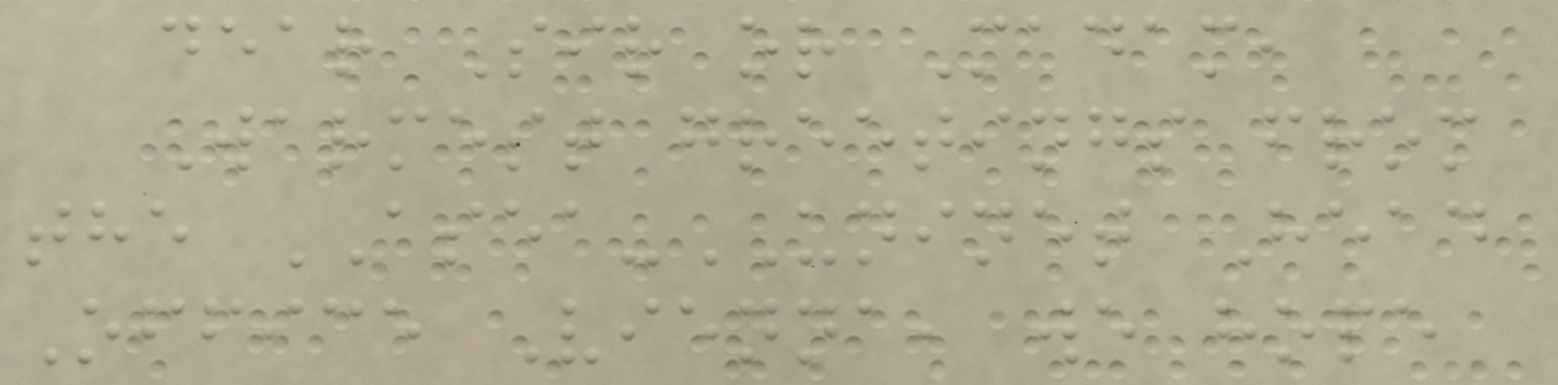dear Sir or Madam,
Warmest greetings from
the ASEA-UNINET Head
Office Vienna, we hope
